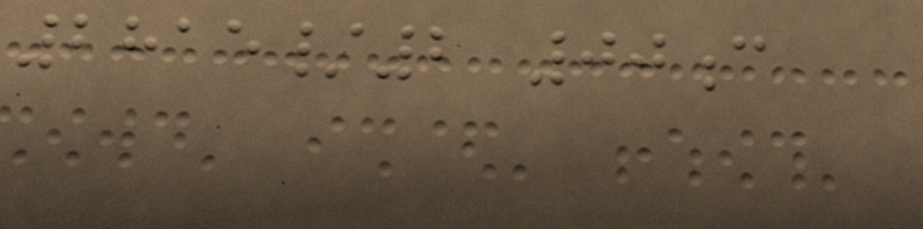2815/2 00c
